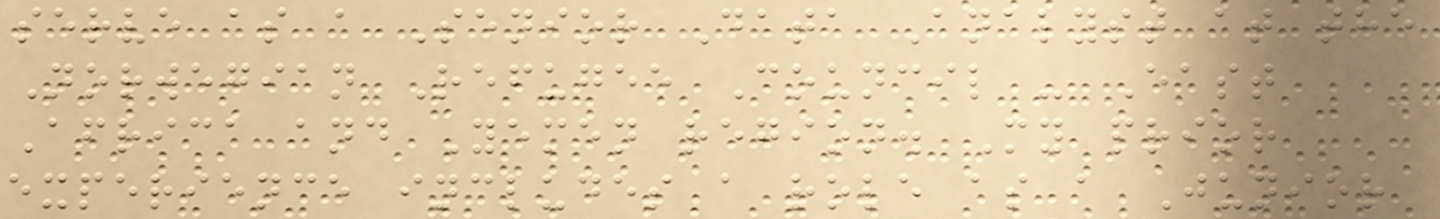serve as a Senior Data Analyst at the
Norwegian Refugee Council - East
Africa and Yemen region. My prior
experience includes a role as a Junior
